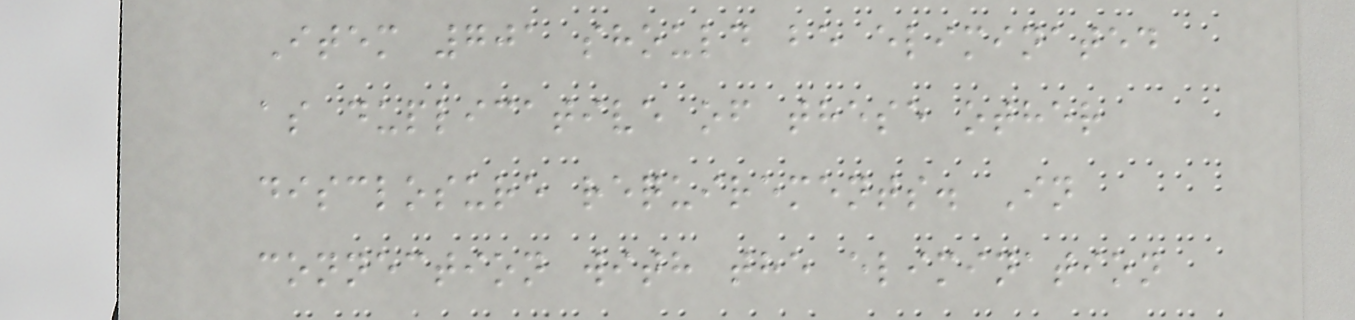Item 701 should be eliminated
as duplicative of these other
disclosure requirements. In
connection with the elimination
